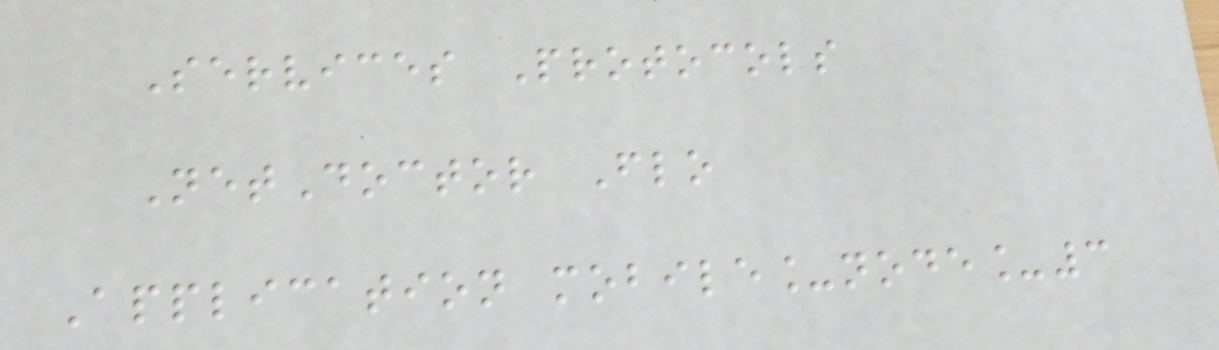Services Protocols
NetDoctor Flo
Application mobile_node_3
